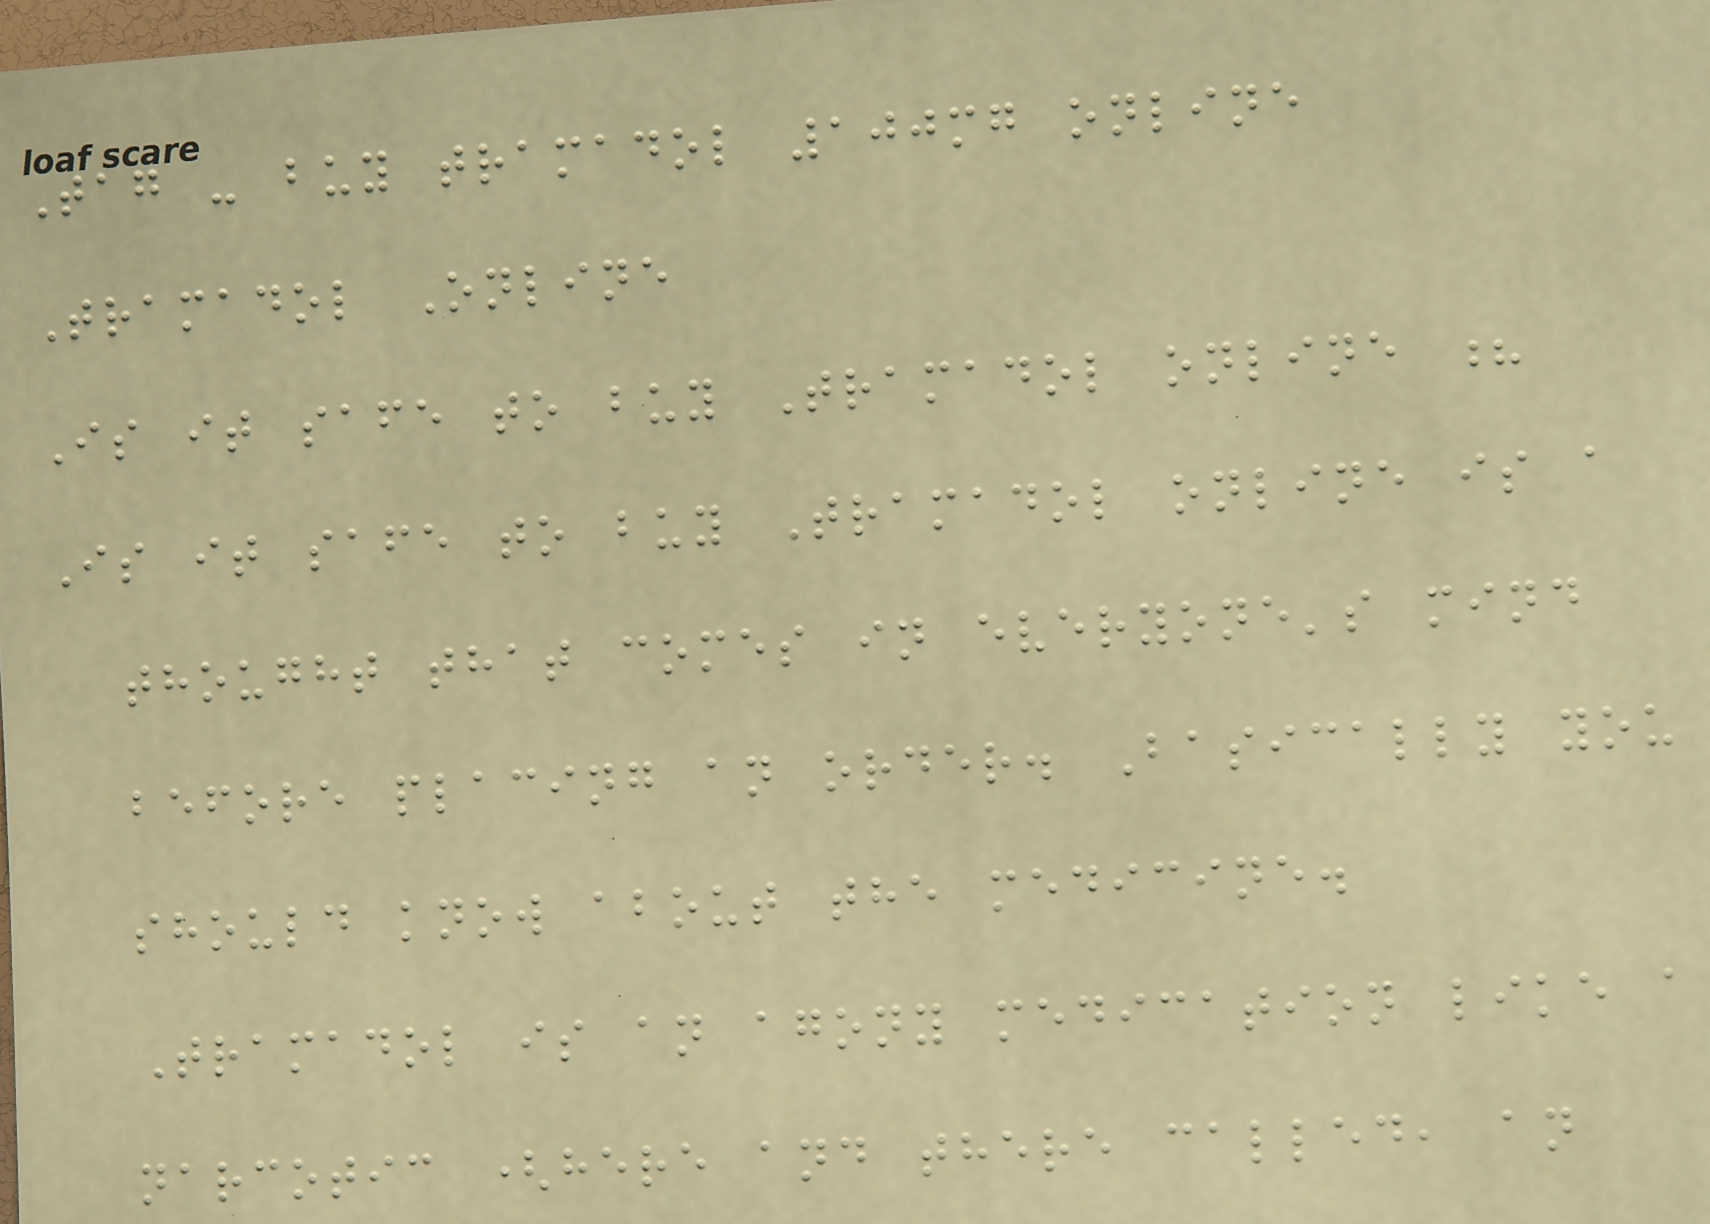Tag - buy tramadol 100mg online
Tramadol Online
Is it safe to buy Tramadol online ?
Is it safe to buy Tramadol online is a
thought that comes in everyone's mind
before placing an order. Basically you
should know about the medicine.
Tramadol is an agony medication like a
narcotic (here and there called, an
